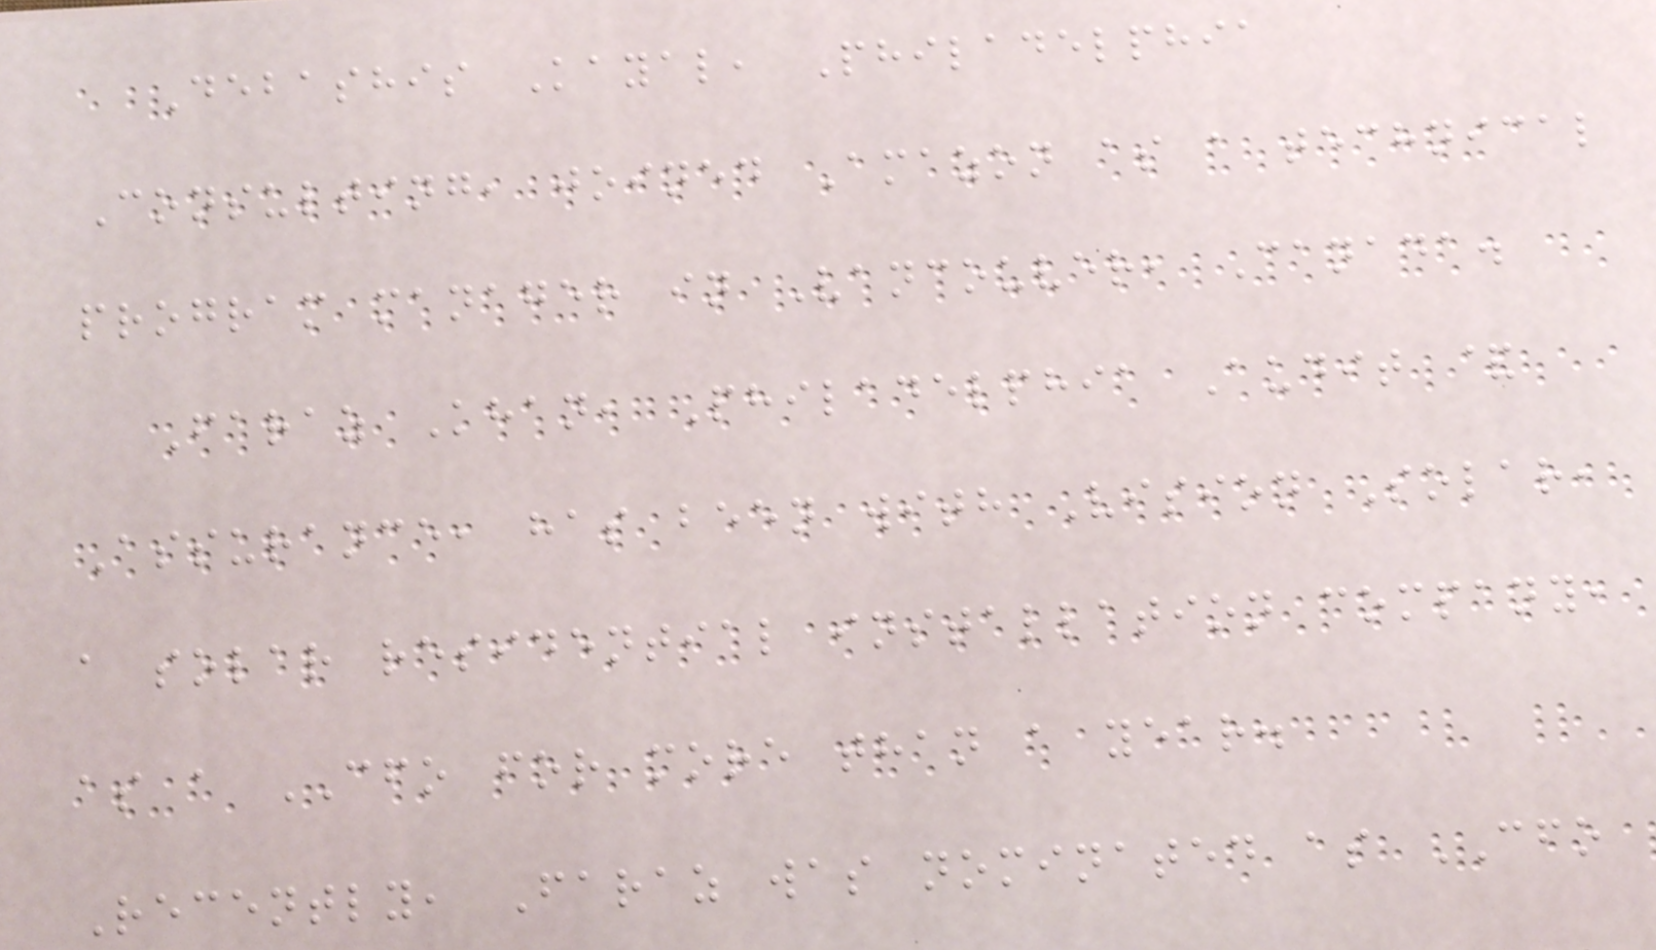Debashis Kayal, Philadelphia
Consulting, joined Amazon as a technical
program manager in Vancouver, Canada.
Faraz Khan, Philadelphia Audit &
Assurance, has been with Vision Solar,
a solar residential installation company,
as a CFO for more than a year.
Recently, Faraz was nominated as CFO
